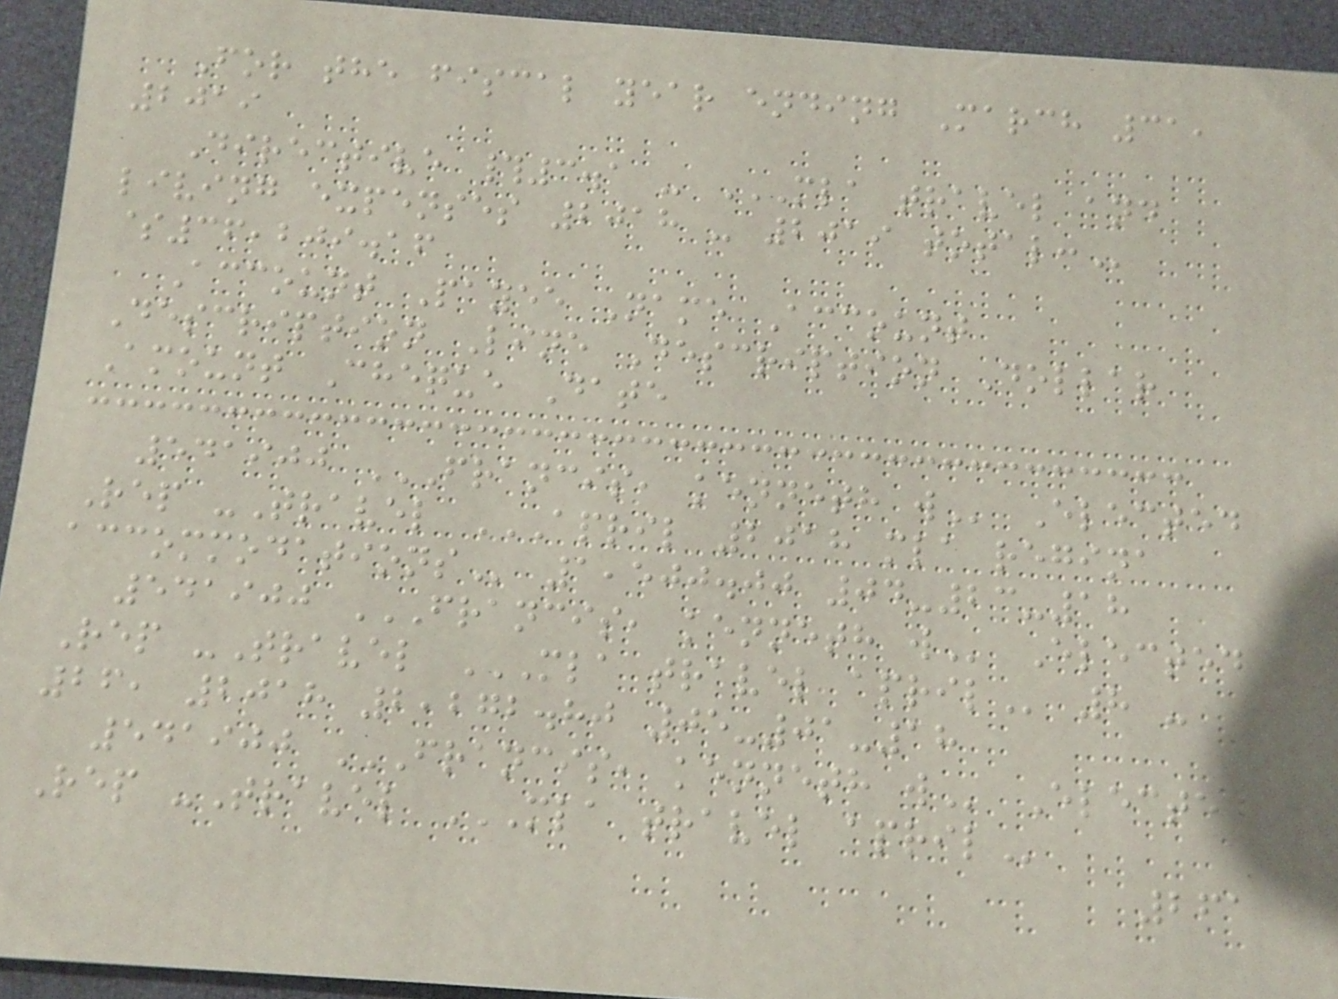For the fiscal year ending March 31,
2019
Directive #3.1 - MLA TRAVEL AND
LIVING EXPENSES 2018 - 2019 TOTAL:
$36,209.16
Account Payee Name Account
Description Line Description Dollar
Amount Cheque Date
541900 FRANCIS, KENNETH W Elected
Rep -Travel APRIL 2018 MLA REGINA
ACCOMMODATIONS 1,500.00 04-23-18
541900 FRANCIS, KENNETH W Elected
Rep -Travel MLA TRAVEL APRIL 8 -
26, 2018 2,272.80 05-01-18
541900 FRANCIS, KENNETH W Elected
Rep -Travel MLA TRAVEL APRIL
261
